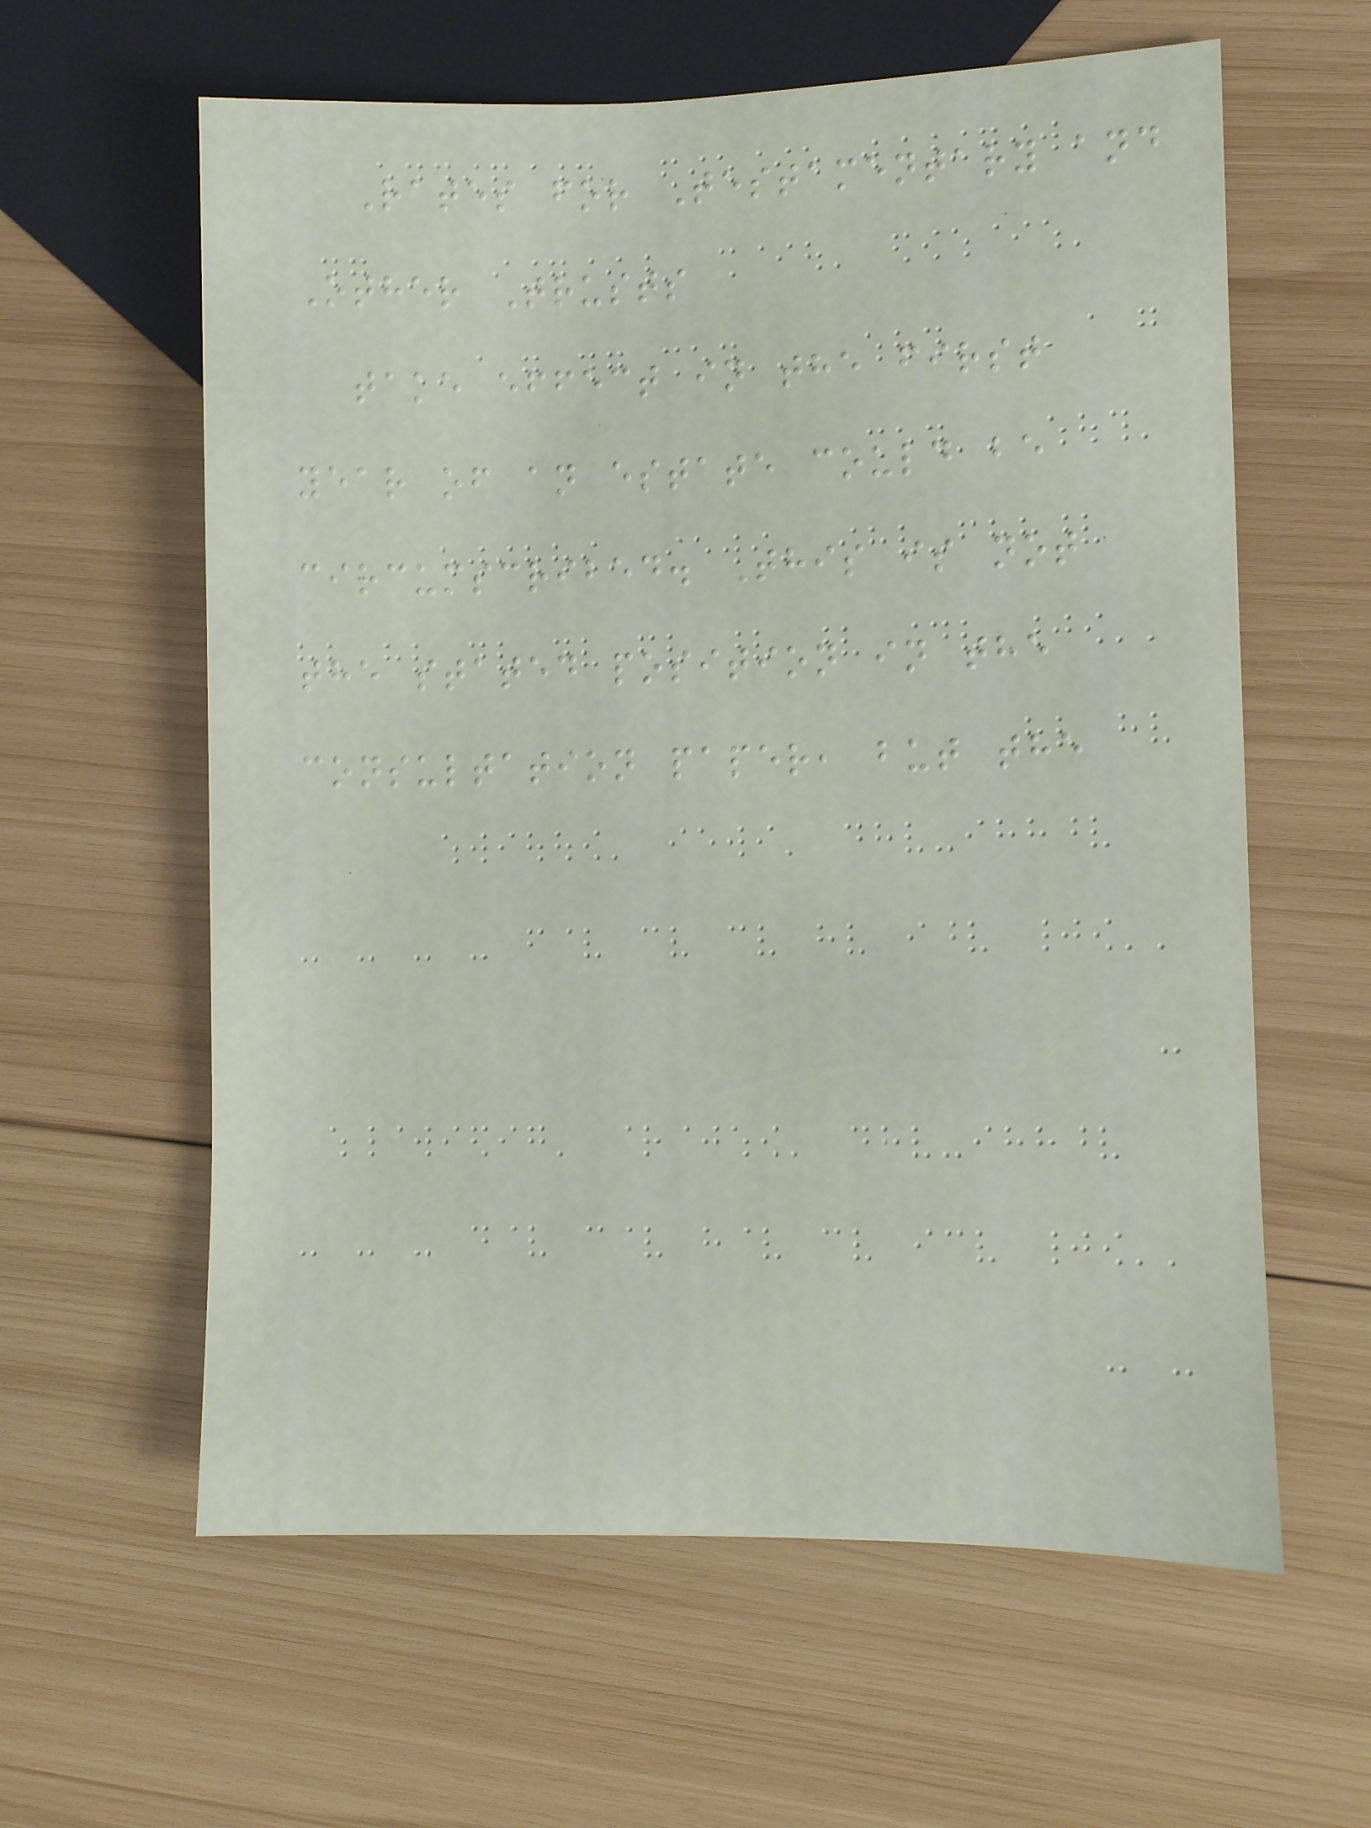Rates for Testamentary and
Other Trusts
take effect in the first
year of an estate could be
circumscribed. This is not
the stated position in the
consultation paper, but the
